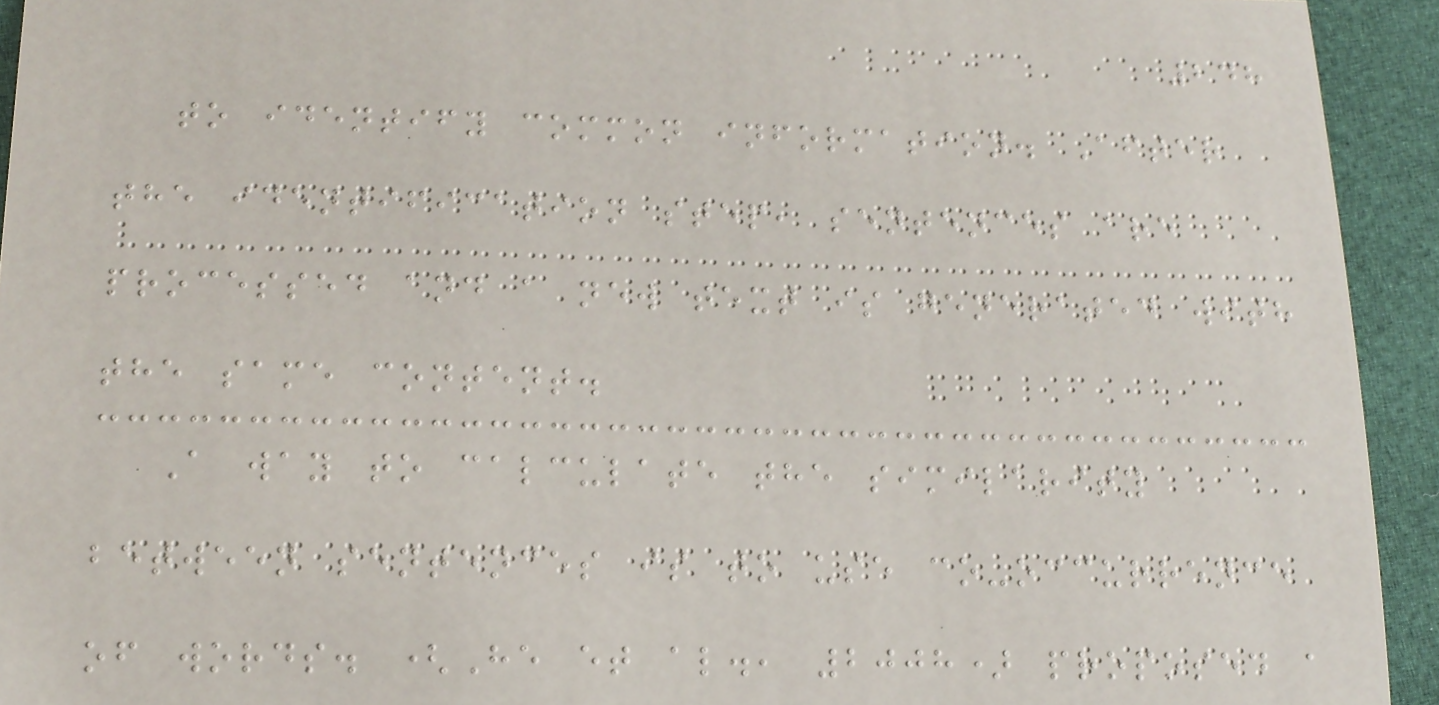248
to identify common information. After
the identification step, sentences are
processed and a new text is generated with
the same content.
A way to calculate the similarity
between sentences is to use co-occurrence
of words. (He et al., 2008) proposed a
